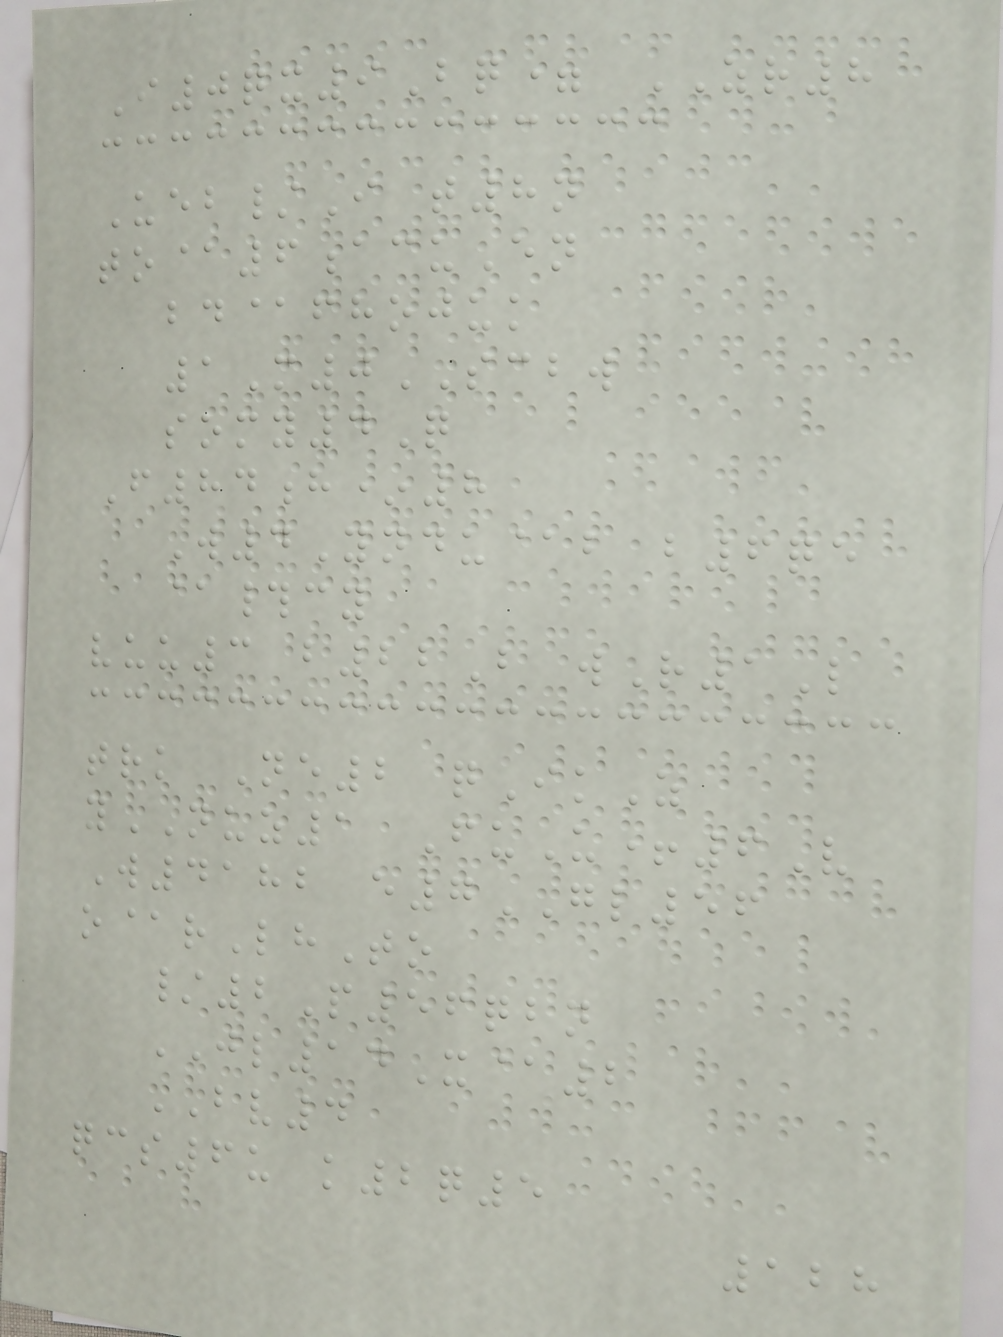I0qx9Bq= ZR8
Ueb/I t8n
to@6acuEn
bd@fhojuk
1M0SCBW
somy4Q
F84h*8
W4Yndu@b b6qe
@#cy
vuu3 b22B wR1L
trk Ne2 qIkZ
yNUZ1 FuU+6V
W4182 e7GL56
o@rLhTo
/2P56qbn
JL14X@2
BV4
qcs6u k2q5
128
